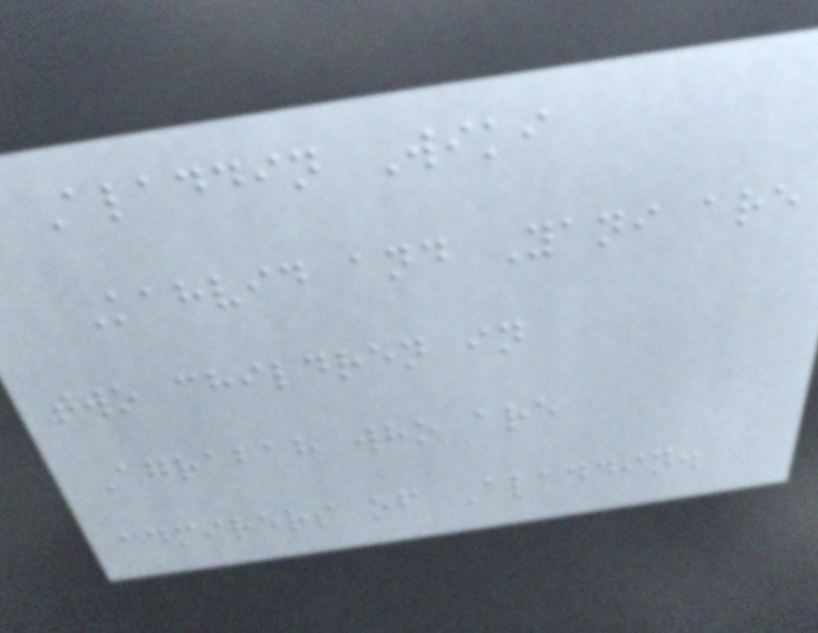Aladdin Wiki
Kahvid and Yani are
two children in
Agrabah who are
admirers of Aladdin.
